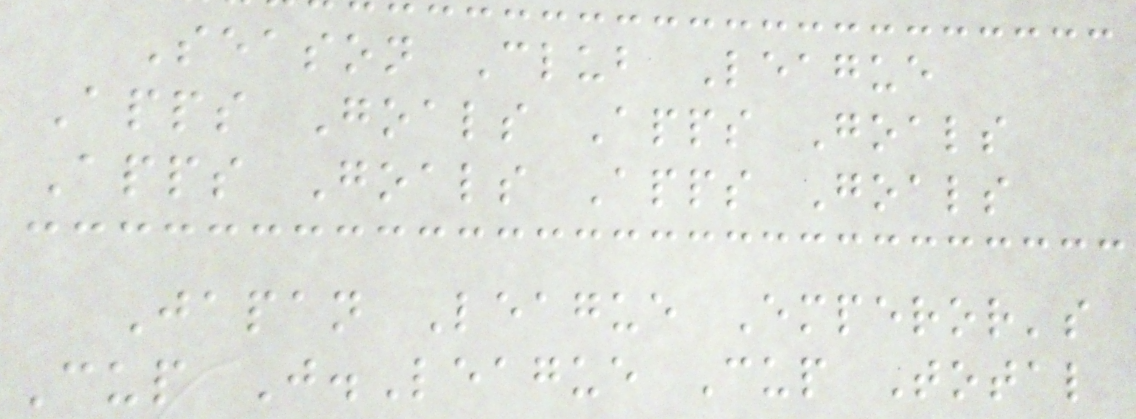Season Club League
Apps Goals Apps Goals
Apps Goals Apps Goals
Japan League Emperor's
Cup J.League Cup Total
